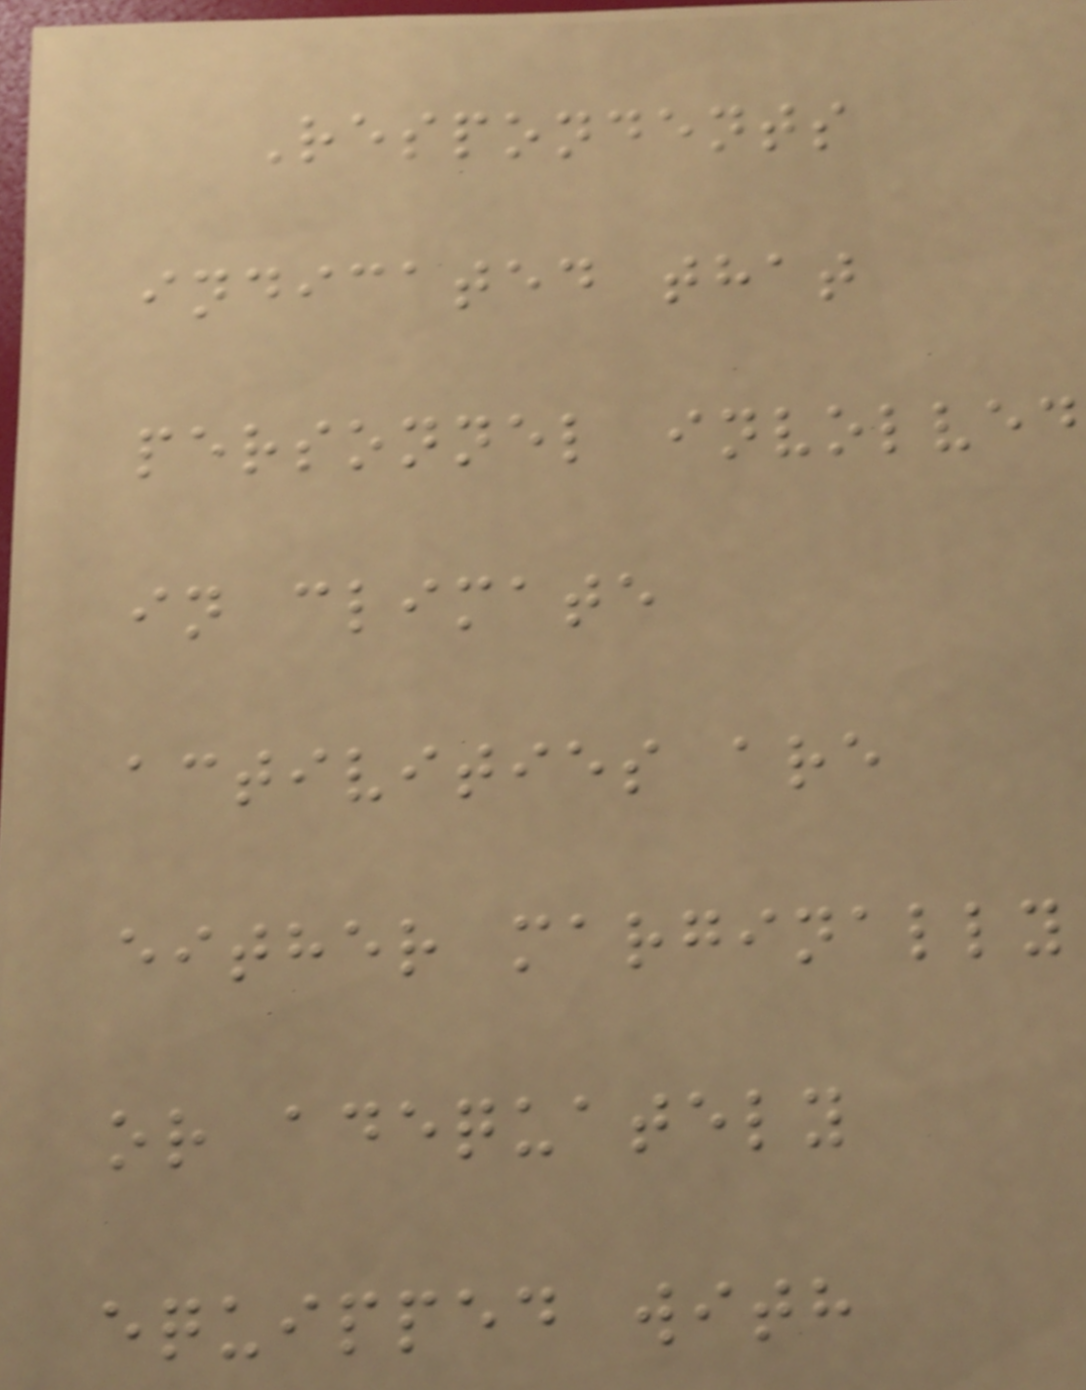Respondents
indicated that
personnel involved
in climate
activities are
either marginally
or adequately
equipped with
